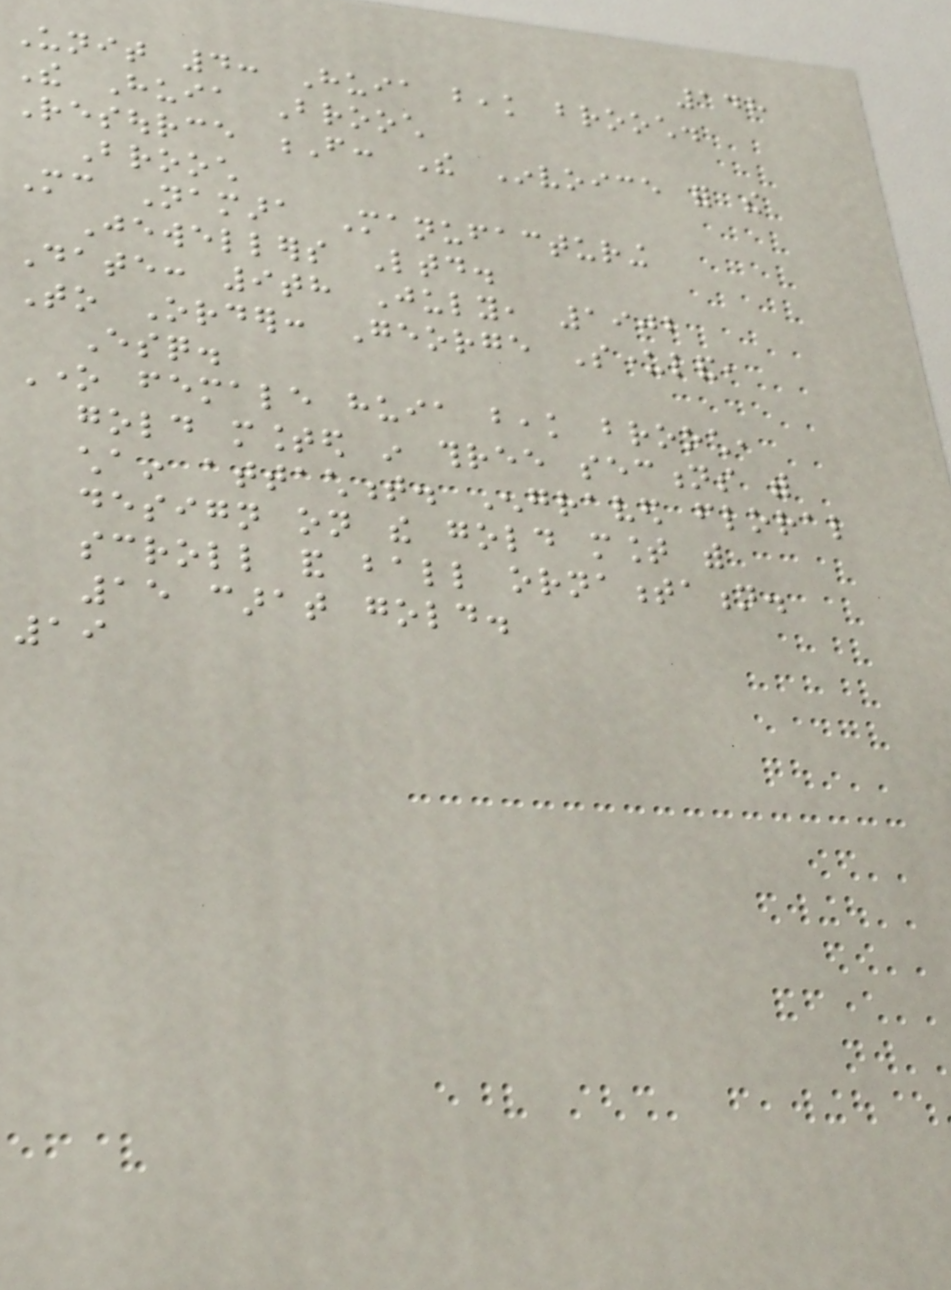148
Unit 4: Huia beak brooch.
The Huia Brooch
Resource F: The Invoice for the
Brooch
Mc Namara Manufacturing
Jewellers Ltd.
Date: 9th July, 1902
To Order: George Sunderland,
Esq.
One female huia beak brooch,
gold mounted in three sections with
chain attachment. Engraved floral
design on the gold mount with
scroll and ball ornamentation.
15 carat gold.
19
